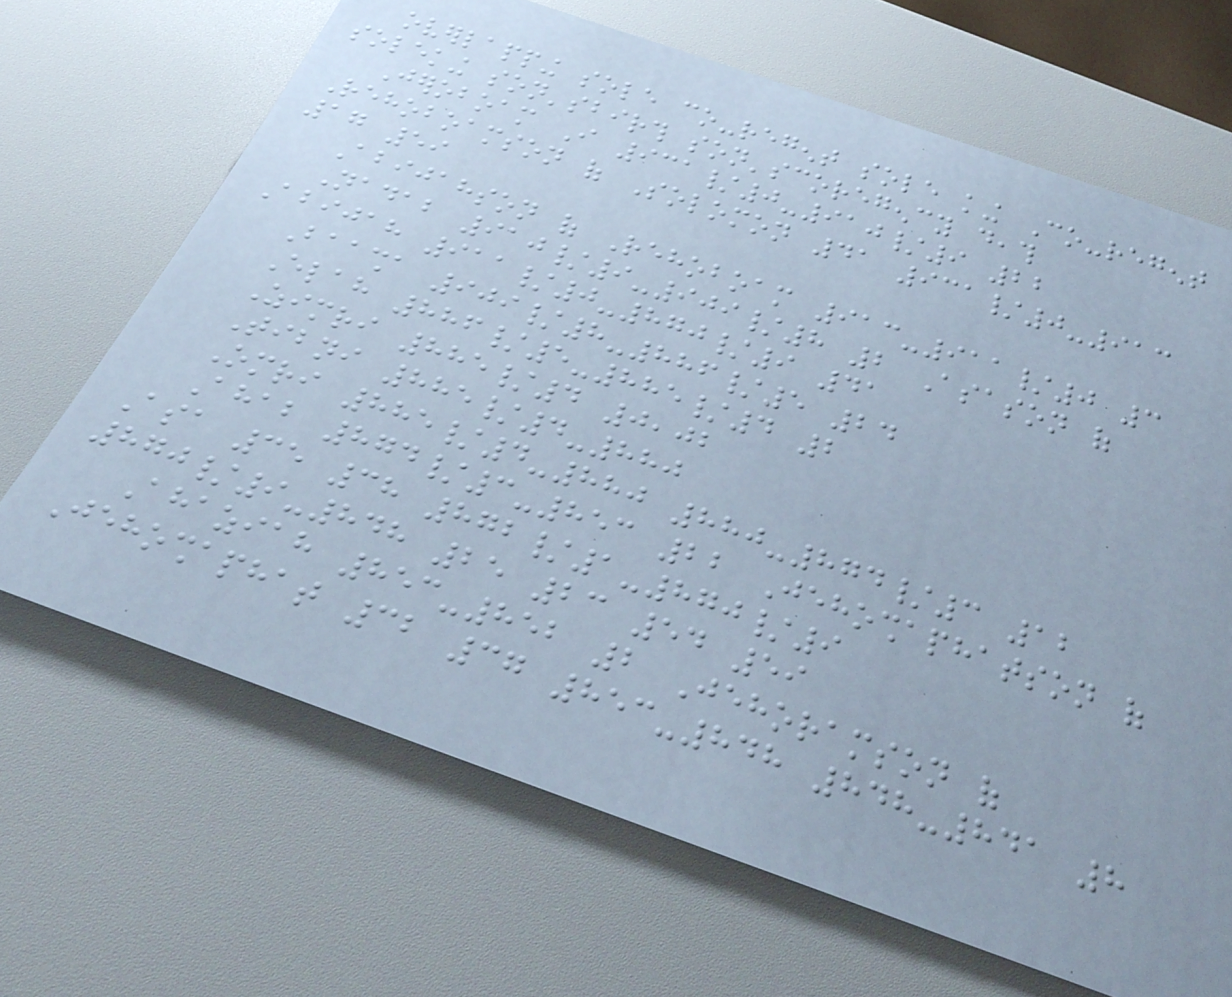overlapping sole co-regent sole king Co-regent
soleking son'sbirth son'scoregency death
Jeroboam I 931/0-910/9 22
Rehoboamson of Solomon 41 931/0-913
17 59
Abijahson of Rehoboam 913-911/0 3
Nadab 910/9-909/8 2 Asason of
Abijah 911/0-870/9 41
Baasha 909/8-886/5 24
Elah 886/5-885/4 2
Zimri 885/4 0,02
Tibni 885/4-880
Omri 885/4-880 880-874/3 12
Ahab 874/3-853 22 Jehoshaphatson of
Asa 35 38 872/1-870/9
870/9-848 25 23 54 59
Ahaziah 853-852 2 Jehoramson of
Jehoshaphat 32 37 853-848 848-841 8
